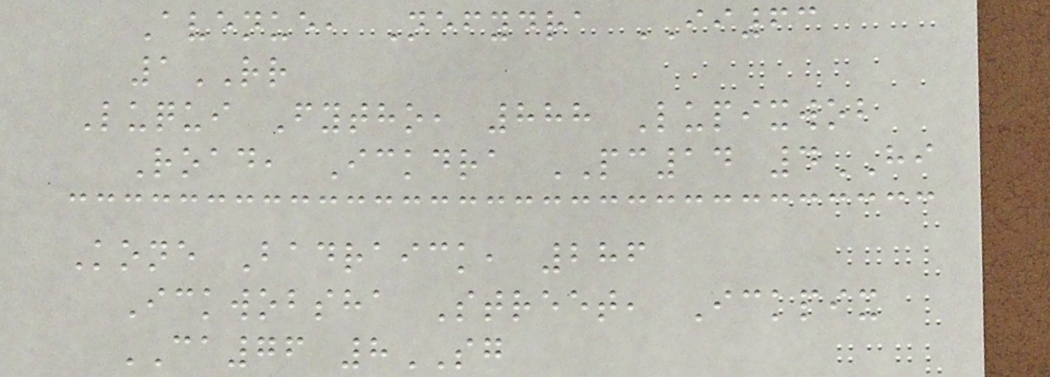Avenue, Nefydra II63
1RR
Luqui Fytho, 888 Lupixwob
Road, Ickdra PC14 4HI
Kone Badraick, 286
Ickwobsha Street, Ickpix
CA76 8SG
